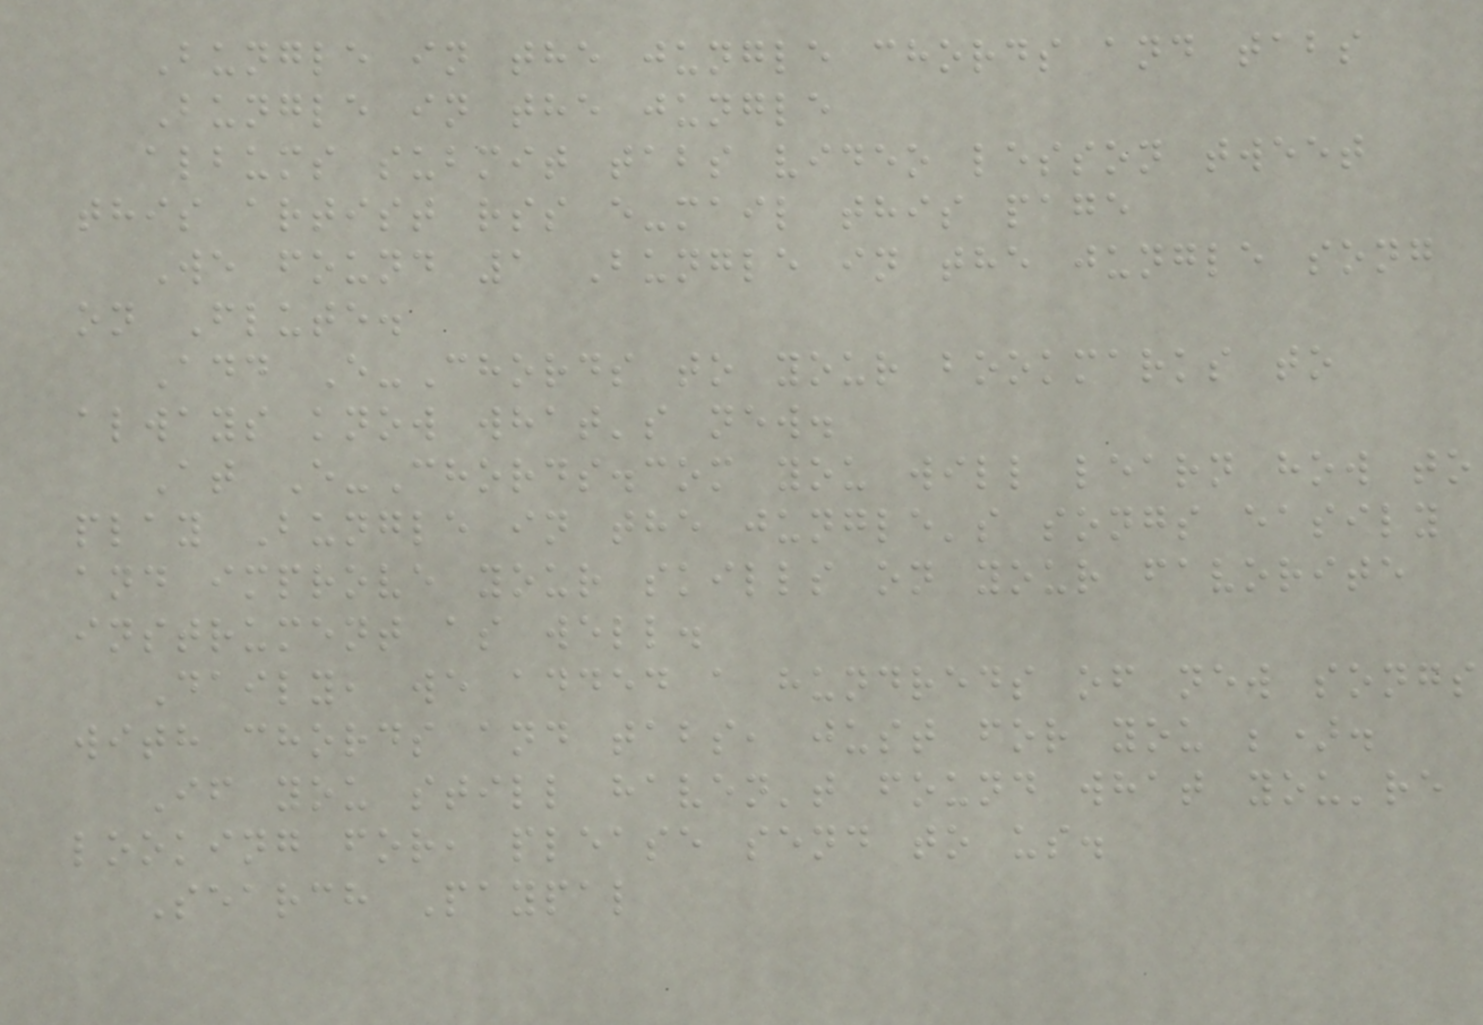Bungle in the jungle chords and tabs
Bungle in the jungle
albums submit tabs video lesson tweet
this artist rss e-mail this page
We found 1 Bungle in the jungle song
on Flute.
Add E-Chords to your bookmarks to
always know what's new.
At E-Chords.com you will learn how to
play Bungle in the jungle's songs easily
and improve your skills on your favorite
instrument as well.
Daily, we added a hundreds of new songs
with chords and tabs, just for you ;).
If you still haven't found what you're
looking for, please send to us.
Search Paypal
